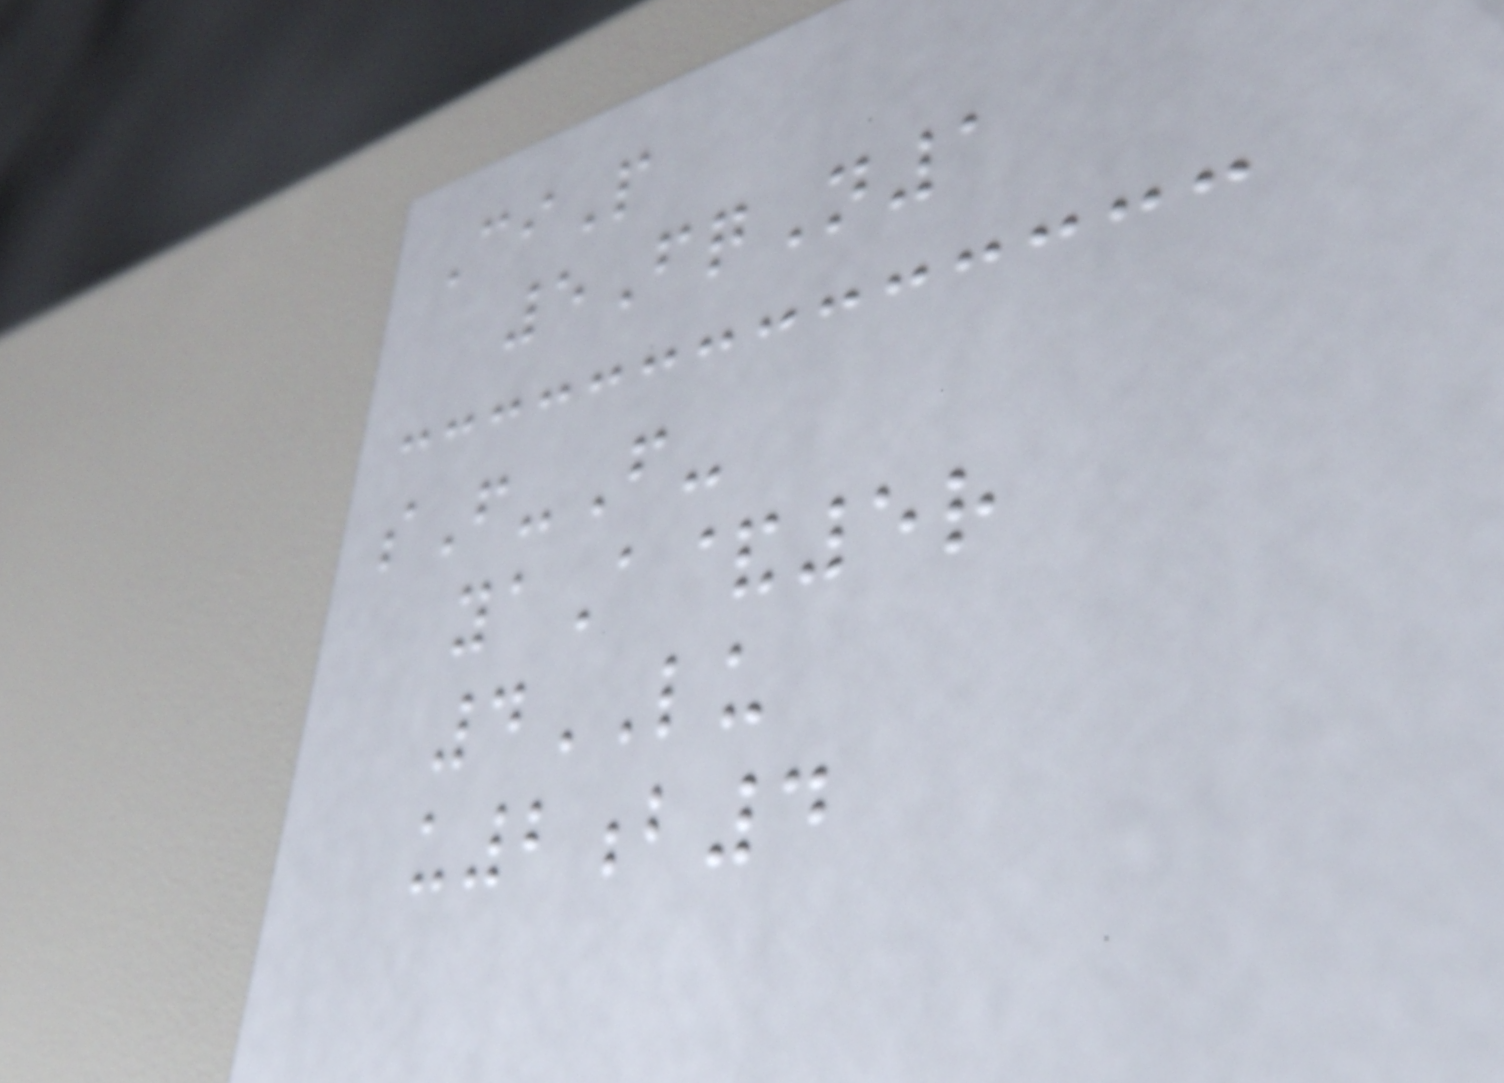CiP
5FqN1
sF-F-
yaA&5r
4LU
u2b4
